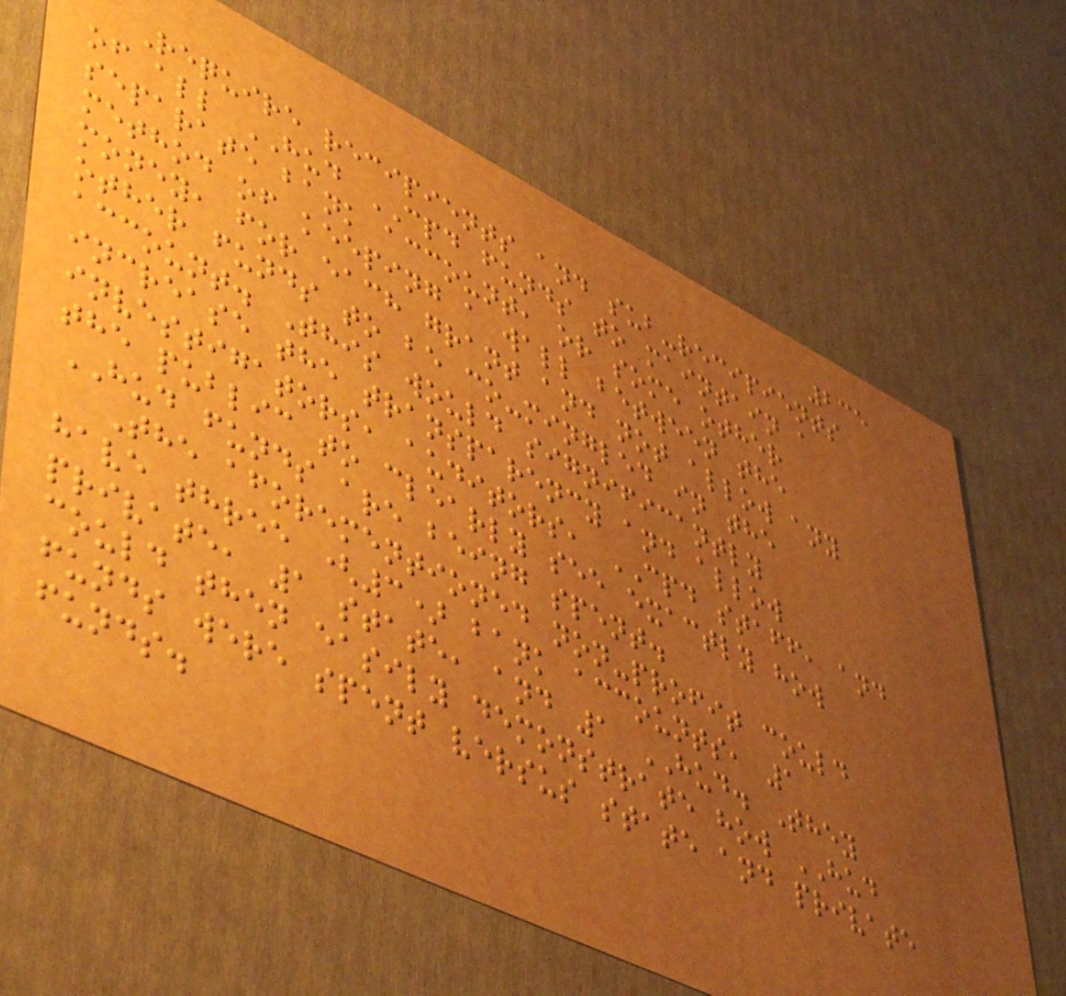235
Require recipients and sub-recipients
of all HUD CPD funds to maintain a
separate bank account, or some other
method of keeping a wall between the
money, for each grant and not allow any
other funds to be co-mingled in the
account. This would significantly
increase the transparency and allow
investigators, auditors, CPD staff, and
the public to clearly see exactly how
HUD funds are being spent.
The aforementioned non-profit could
have three (3) bank accounts, 1
private, 1 state, and 1 HUD. They
could then easily demonstrate how HUD
funds were spent versus state and private
funds.
